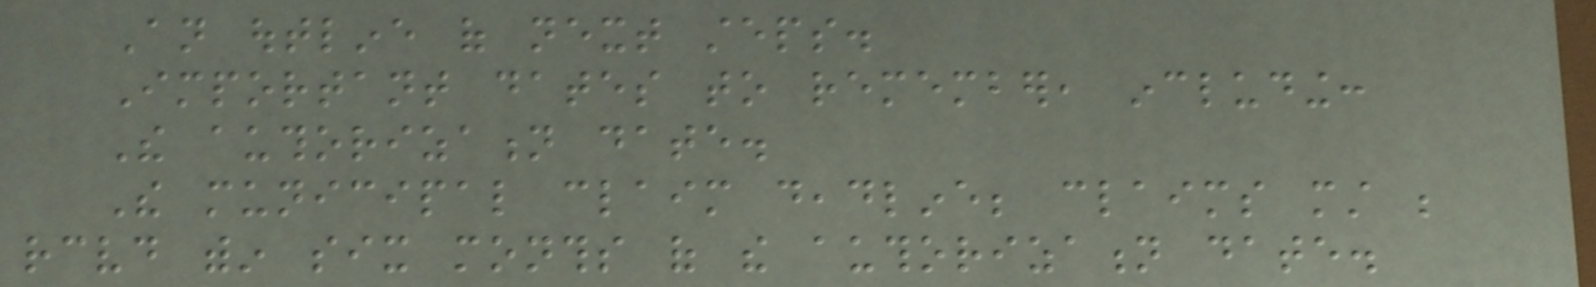An outline of next steps.
Important dates to remember, including:
The authorization date.
The municipal claim deadline; claims must be
received within six months of the authorization date.
